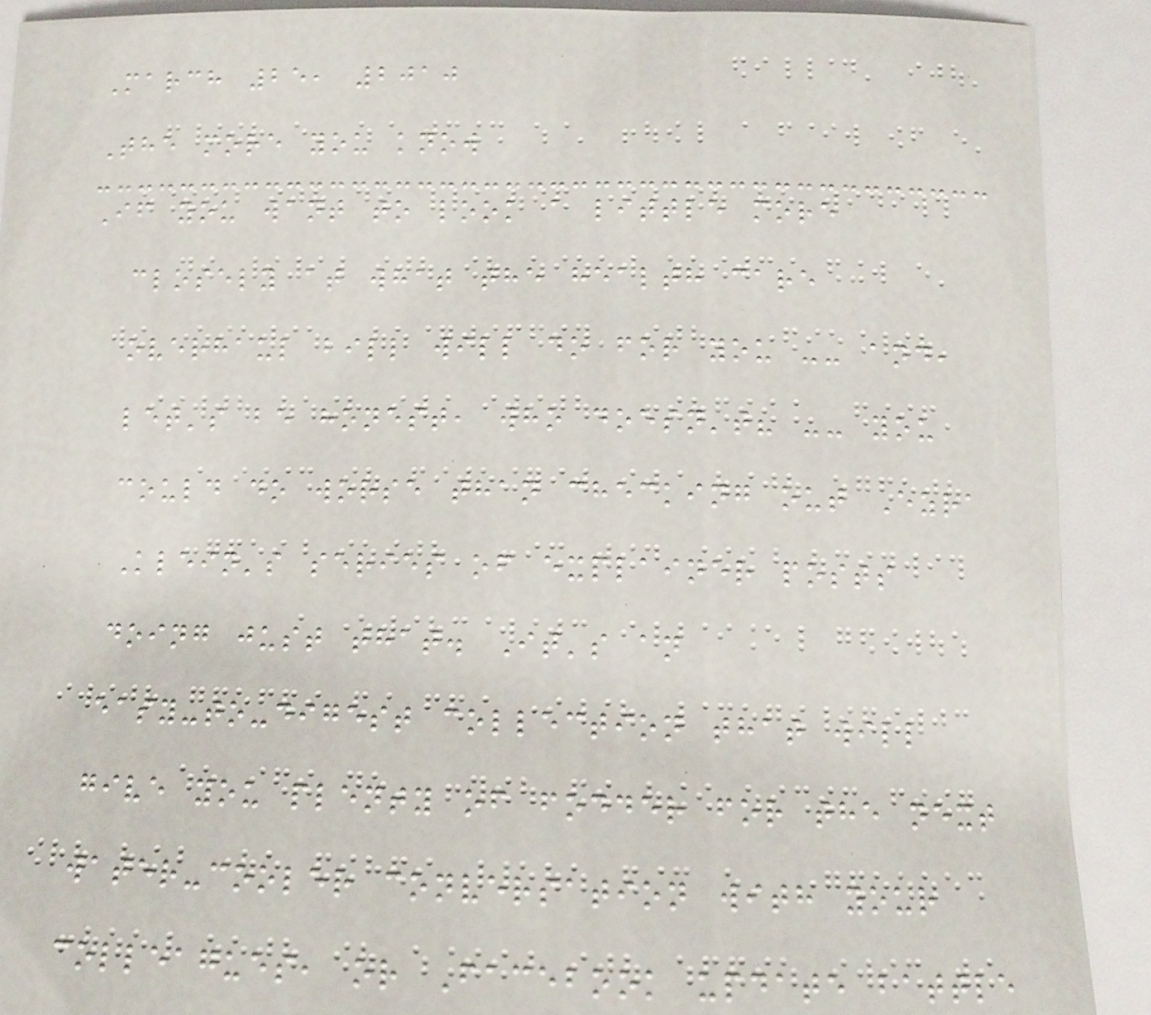March 25, 2010
The more you know
If you want to look a little more
closely at what the health care
overhaul bill will do for you -- and,
let's be honest, who doesn't? -- you
could do worse than checking out Ezra
Klein's series of explainer posts
doing just that. It's an
easy-to-digest collection that will
give you plenty of fodder for the next
water-cooler conversation with your
colleagues, or Facebook update battle
